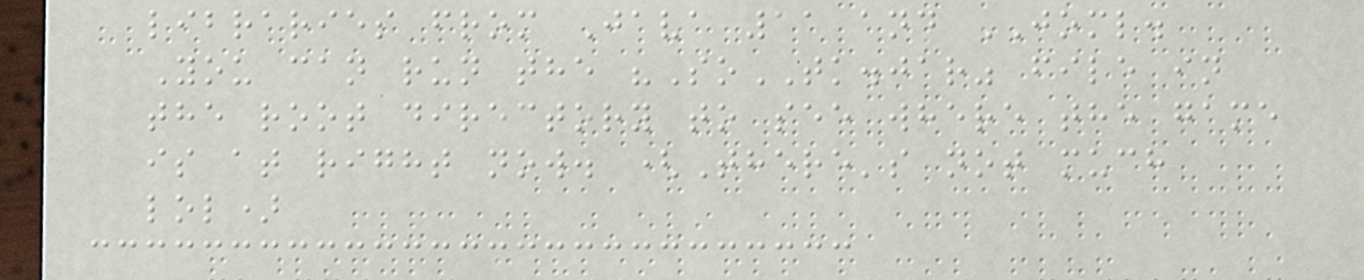libraries from Java 11 and JOML.
You can run the "SoTK.jar" file in
the root directory to see where the game
is at right now. (There's not much
lol)
